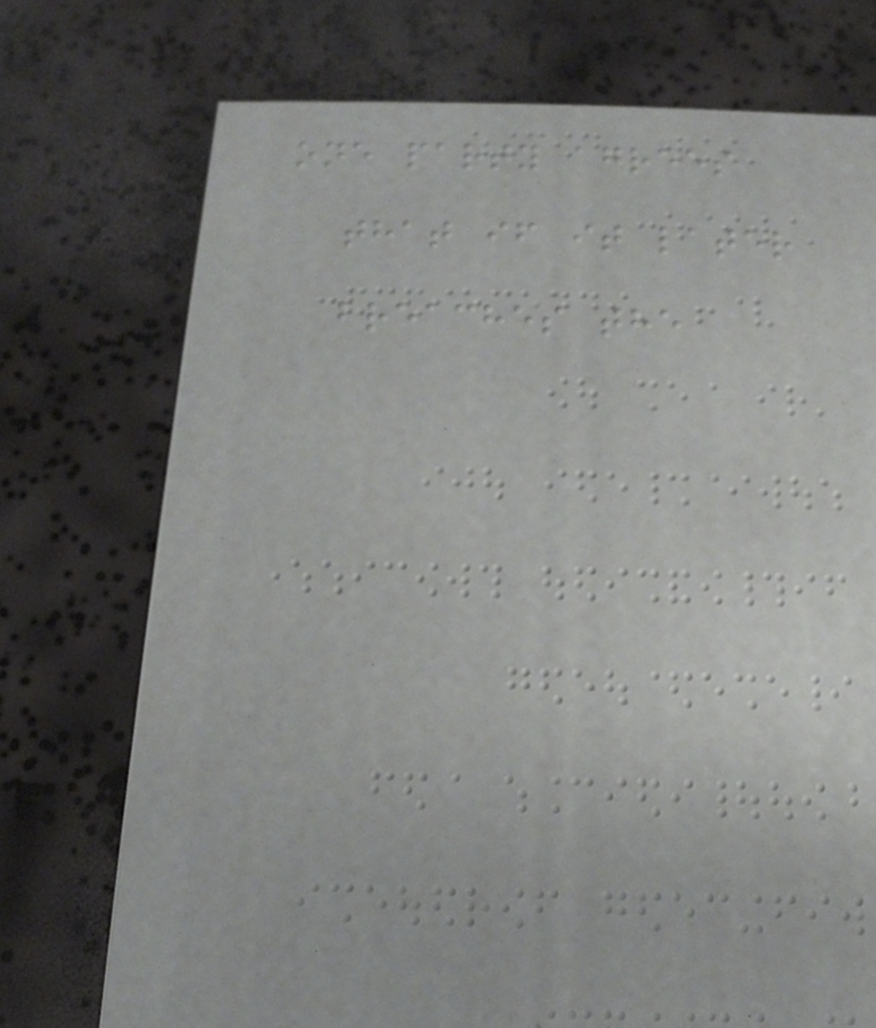one party agrees
that if it later
breaches the
